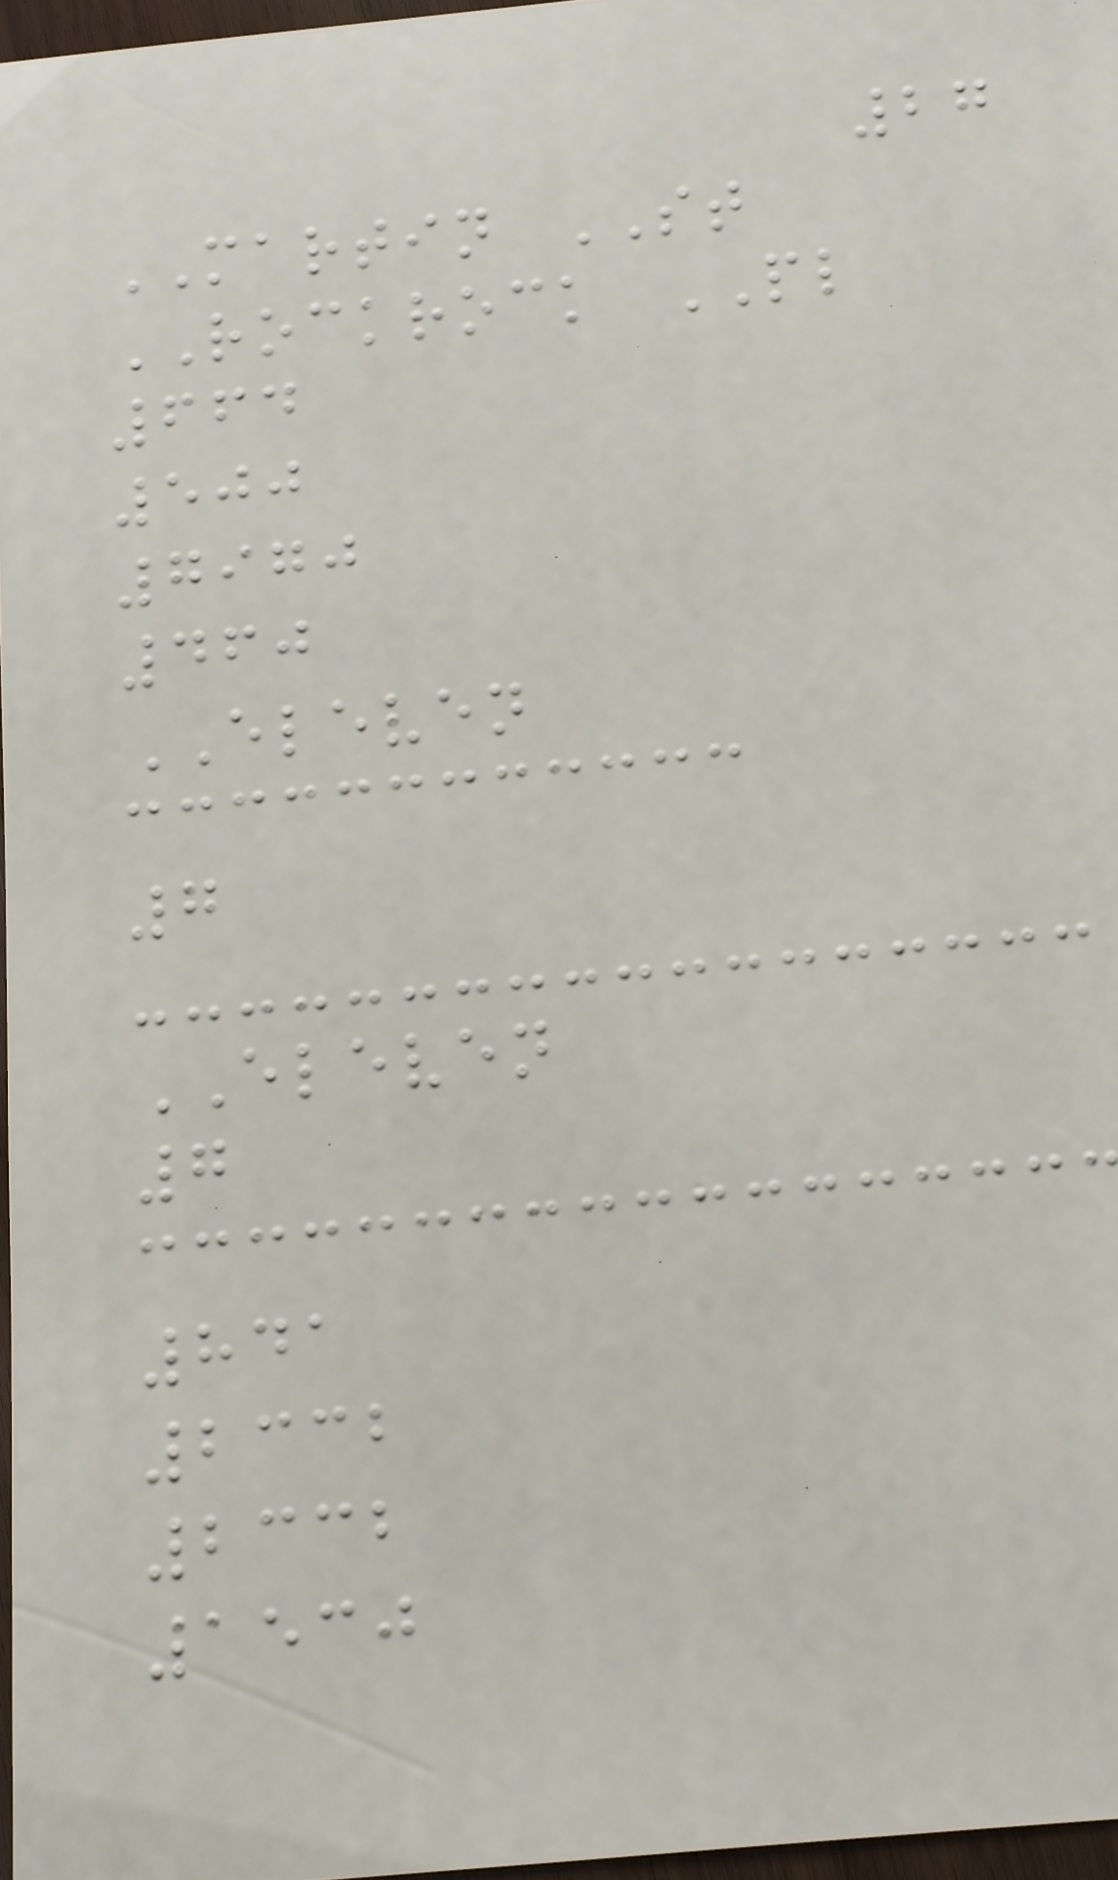27
MARTIN ST
ROCKROCK PL
664
500
7970
460
ELEVEN
7
ELEVEN
7
841
2332
2332
1530
